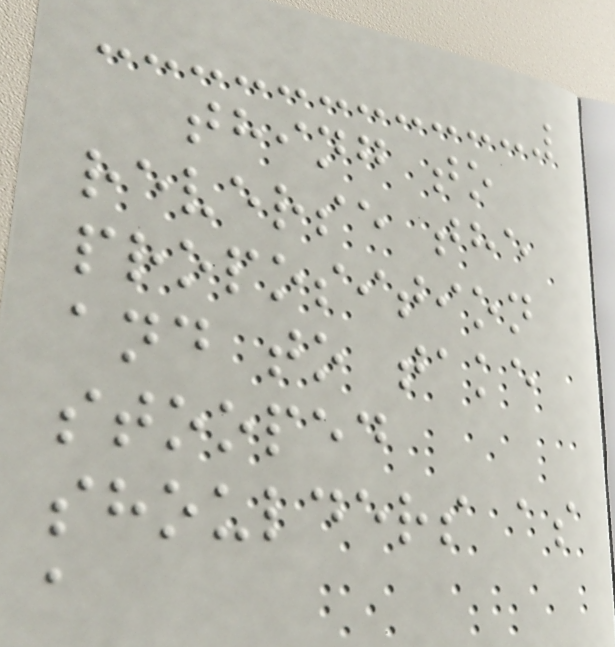thing to
reverse the
proposition
and to take
stooped
shoulders as
a
